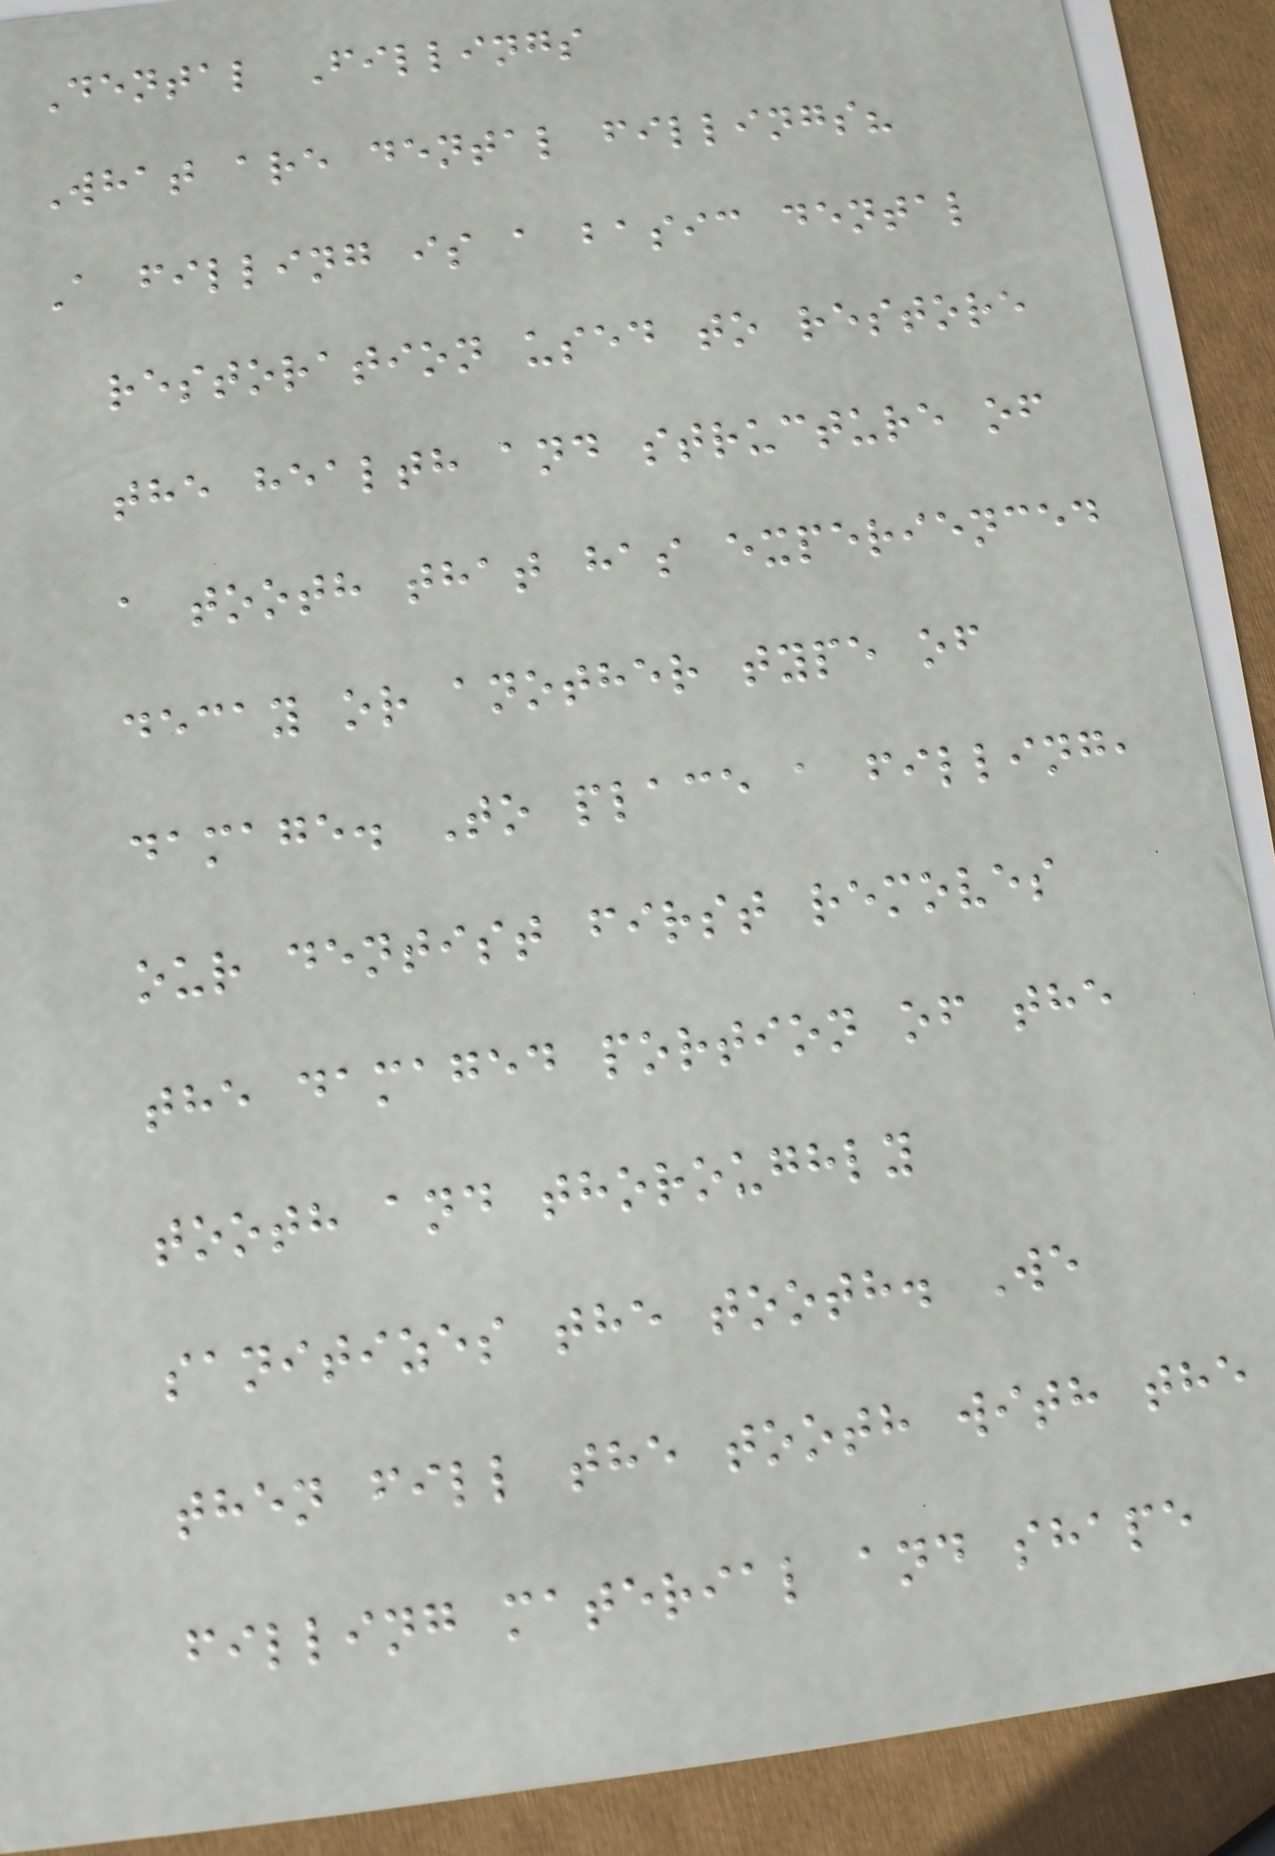Dental Fillings
What are dental fillings?
A filling is a basic dental
restoration used to restore
the health and structure of
a tooth that has experienced
decay or another type of
damage. To place a filling,
our dentist first removes
the damaged portion of the
tooth and thoroughly
sanitizes the tooth. We
then fill the tooth with the
filling material and shape
